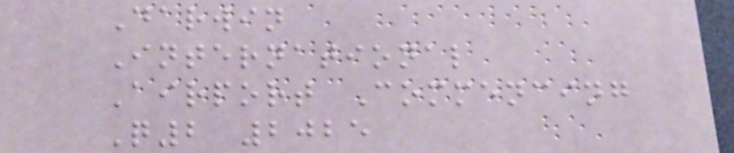Darwin
International
Airport Commencing
Q2 2025
